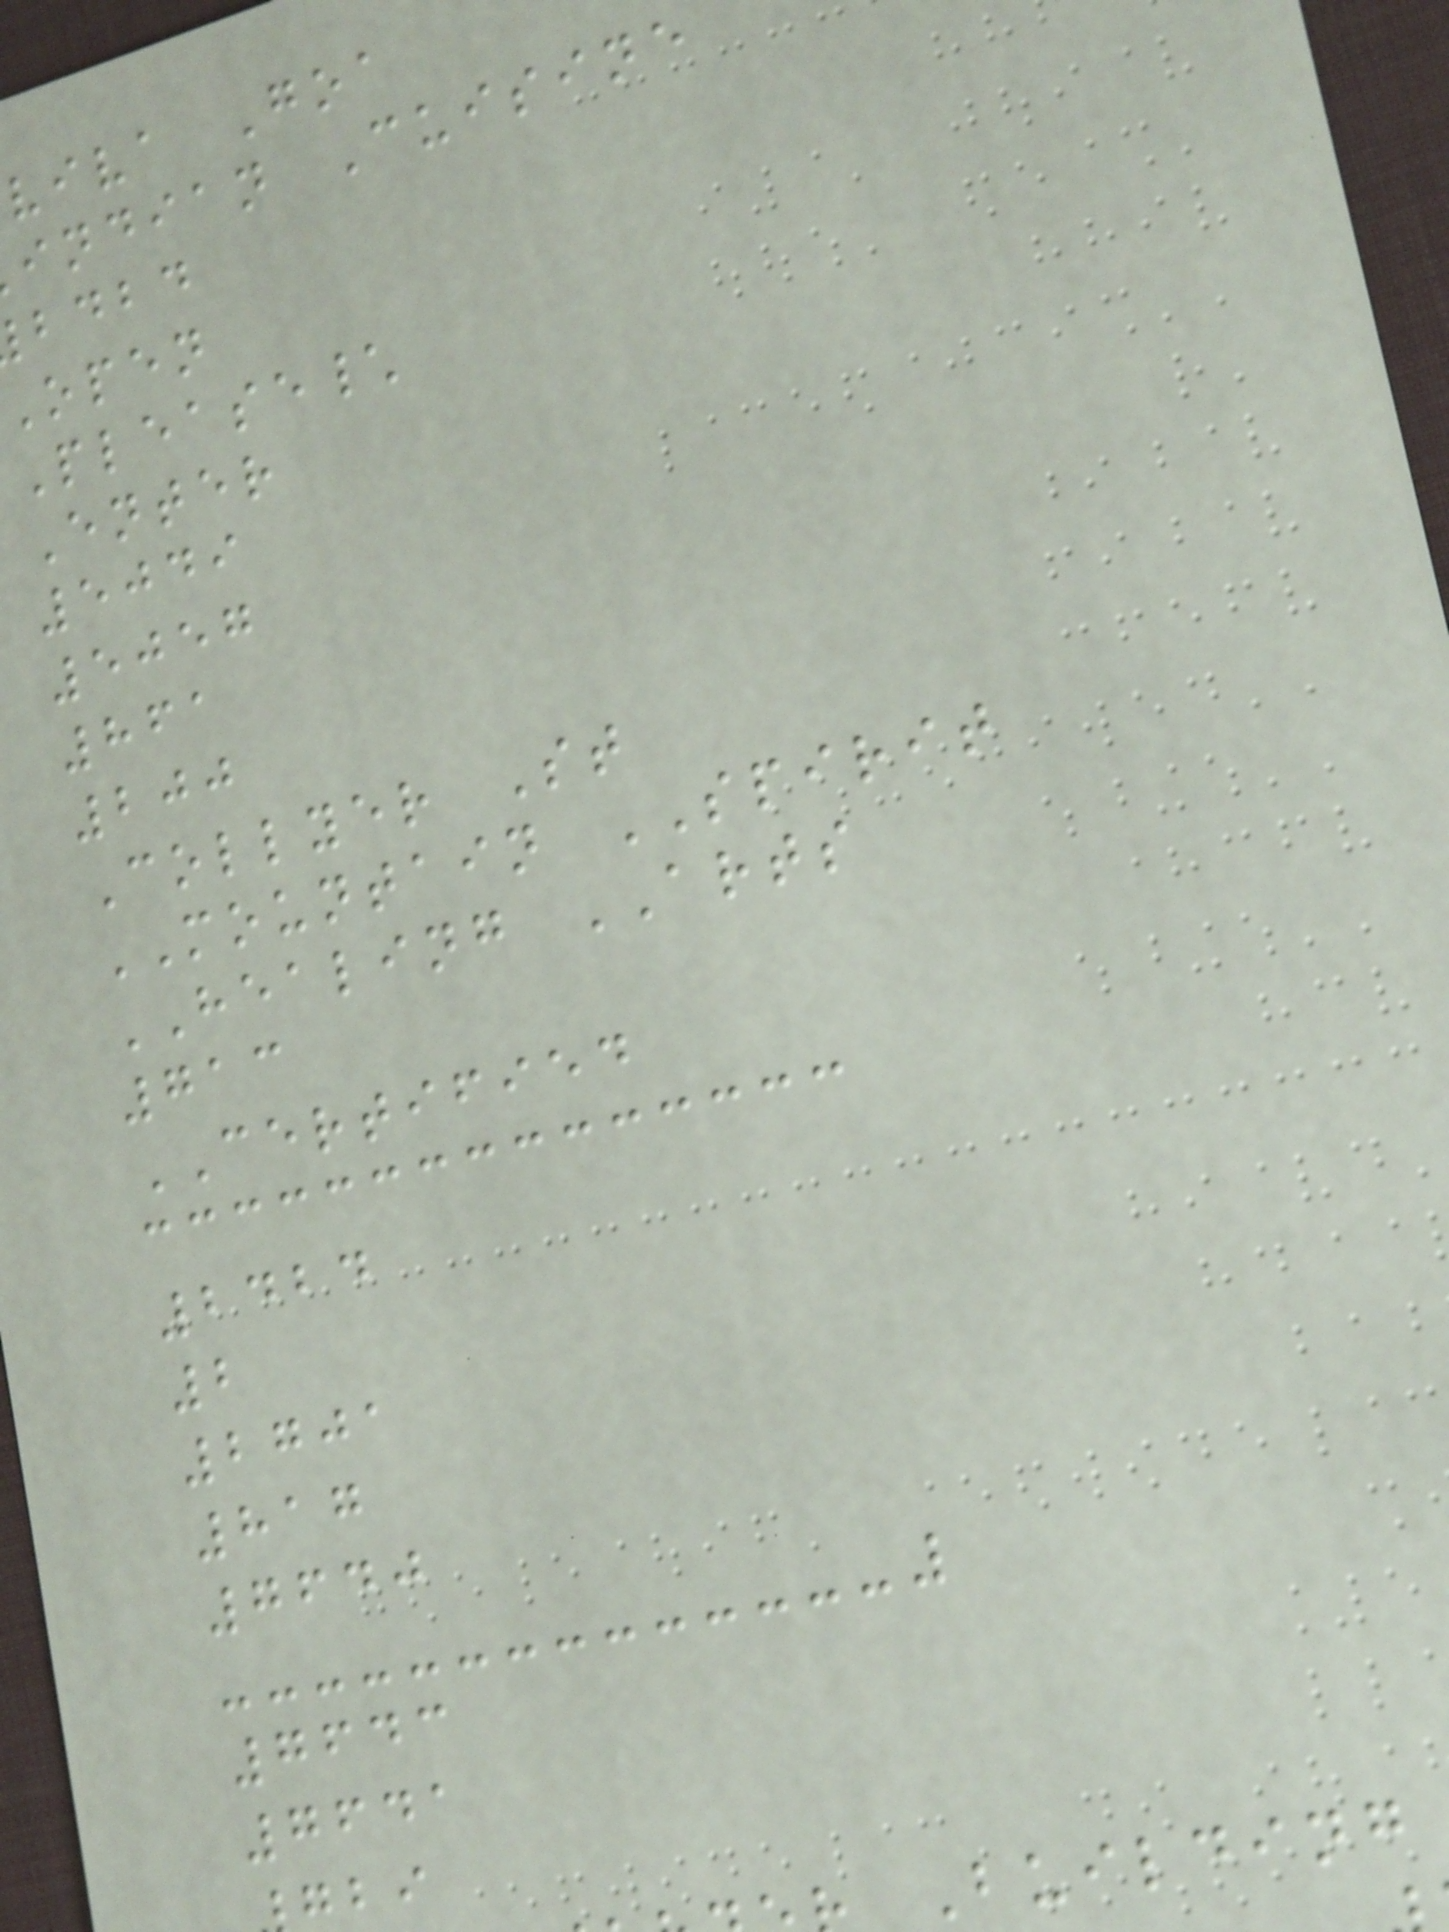viva Goa
indian Cuisine
bdbd
Open
Please\
Enter
5049
5057
861
200
Collyer St
MOUNTAIN SPIRIT
HEALING ARTS
713
CERTIFIED
2424
2
2701
817
7640
7643
7641
Building
